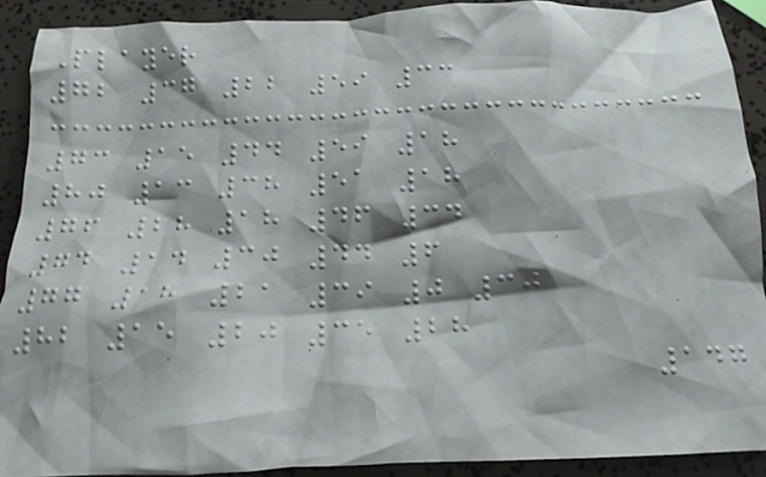Player
72 37 22 59 33
73 15 44 59 18
80 13 38 51 18
76 28 18 46 34
74 14 30 44 6
77 18 21 39 0 30
82 15 20 35 28
147
